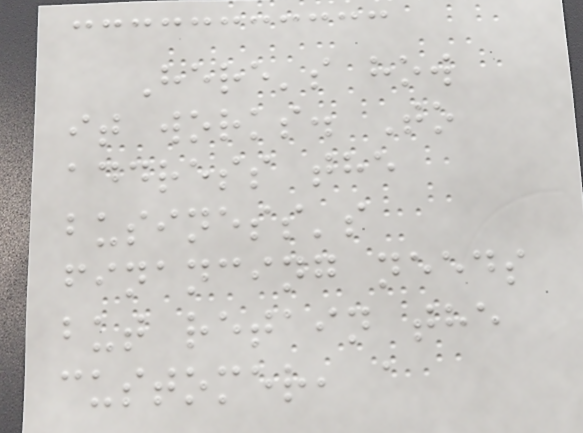Here's how
it works. To
address the
business's
financing needs
but retain the
customer, a
